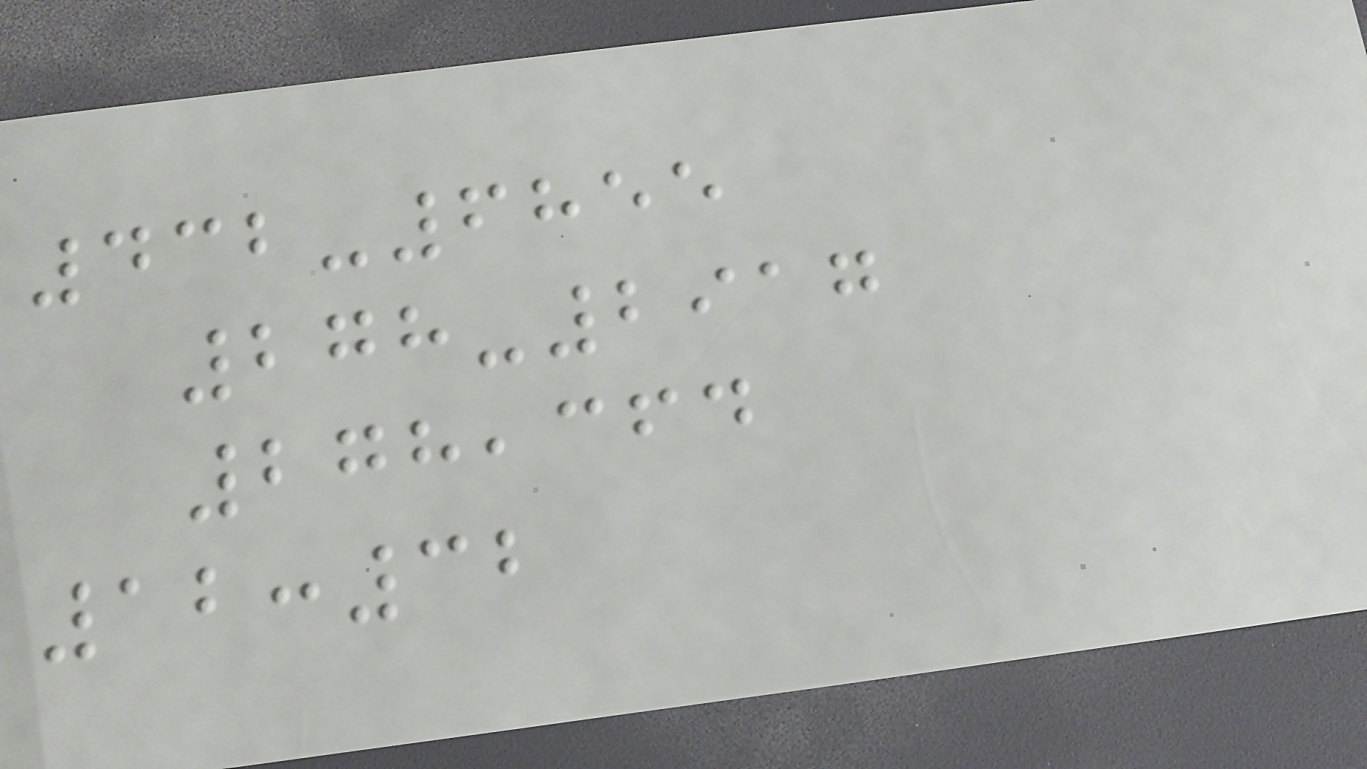432-6855
278-2917
278,364
12:32
